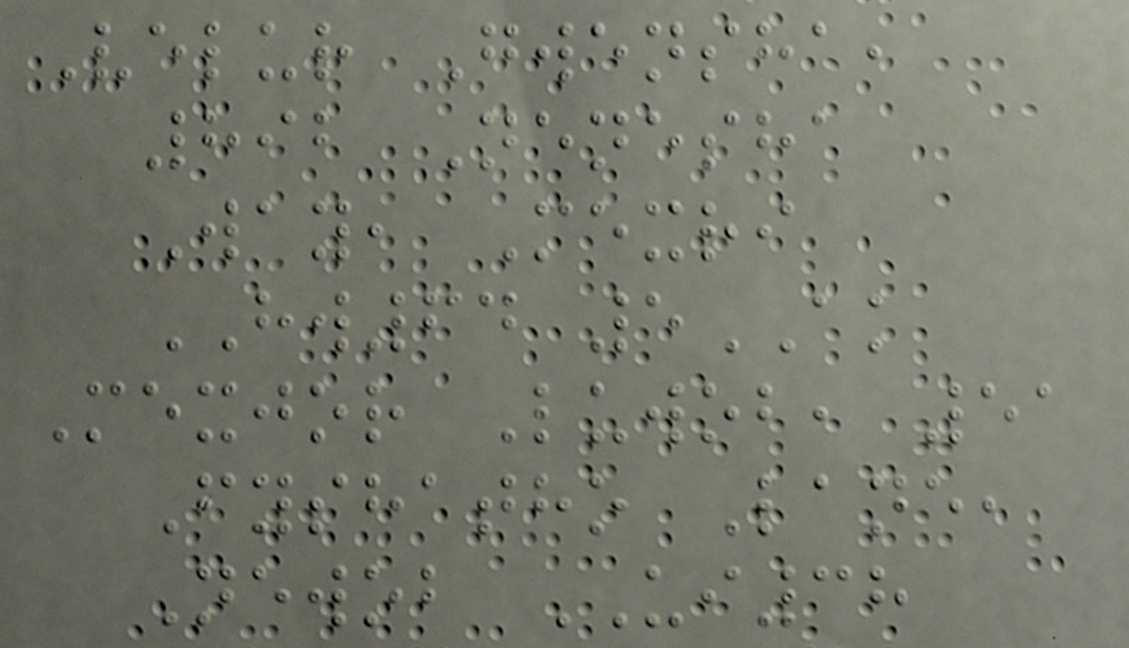Velur Gwensha,
892 Nenesha
Way, Mexri
HW64 5AK
Mexjor Luwob, 51
Fyshatho Lane,
Newob UI38
